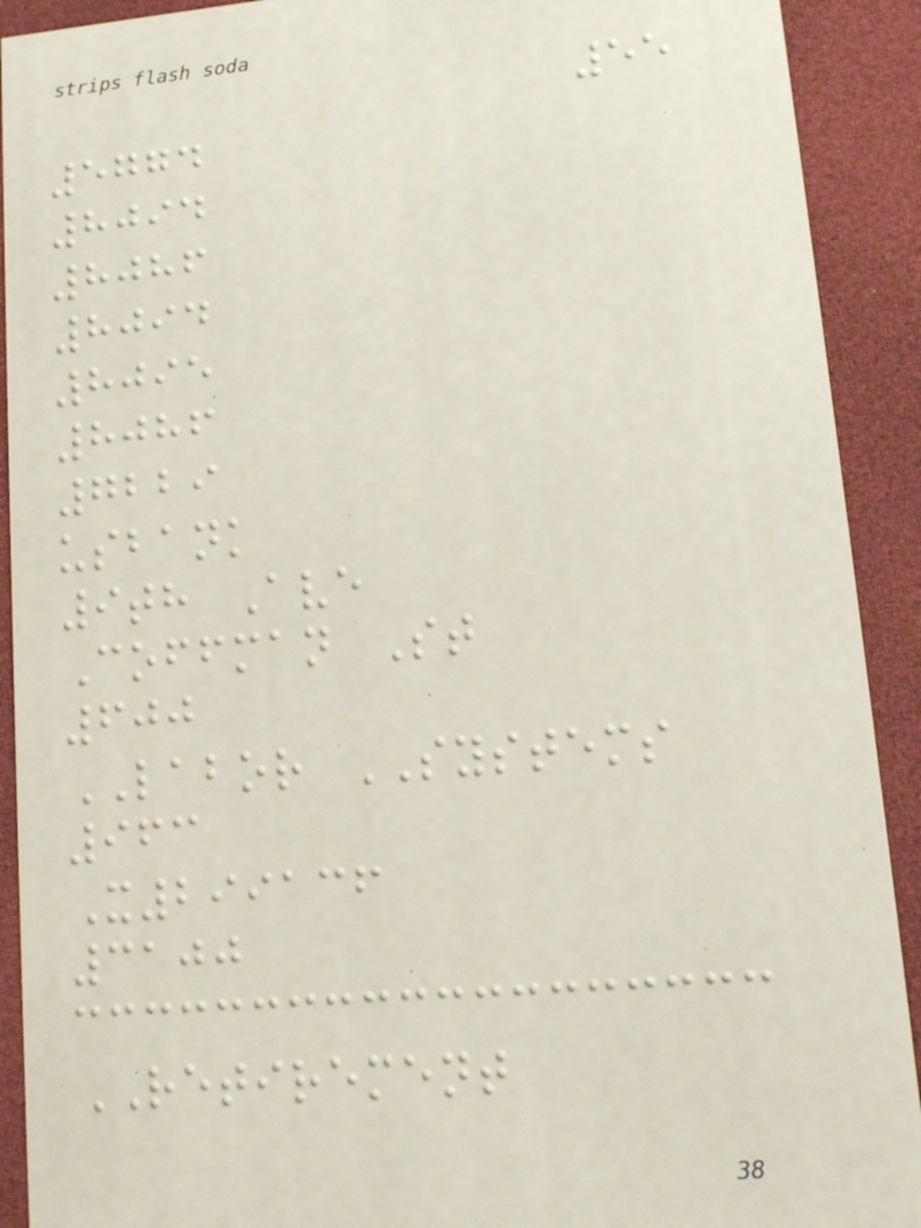55
5774
8094
8086
8094
8095
8086
7229
usbank
9th Ave
Coffman St
600
LABOR SYSTEMS
963
X299136
3100
RETIREMENT
